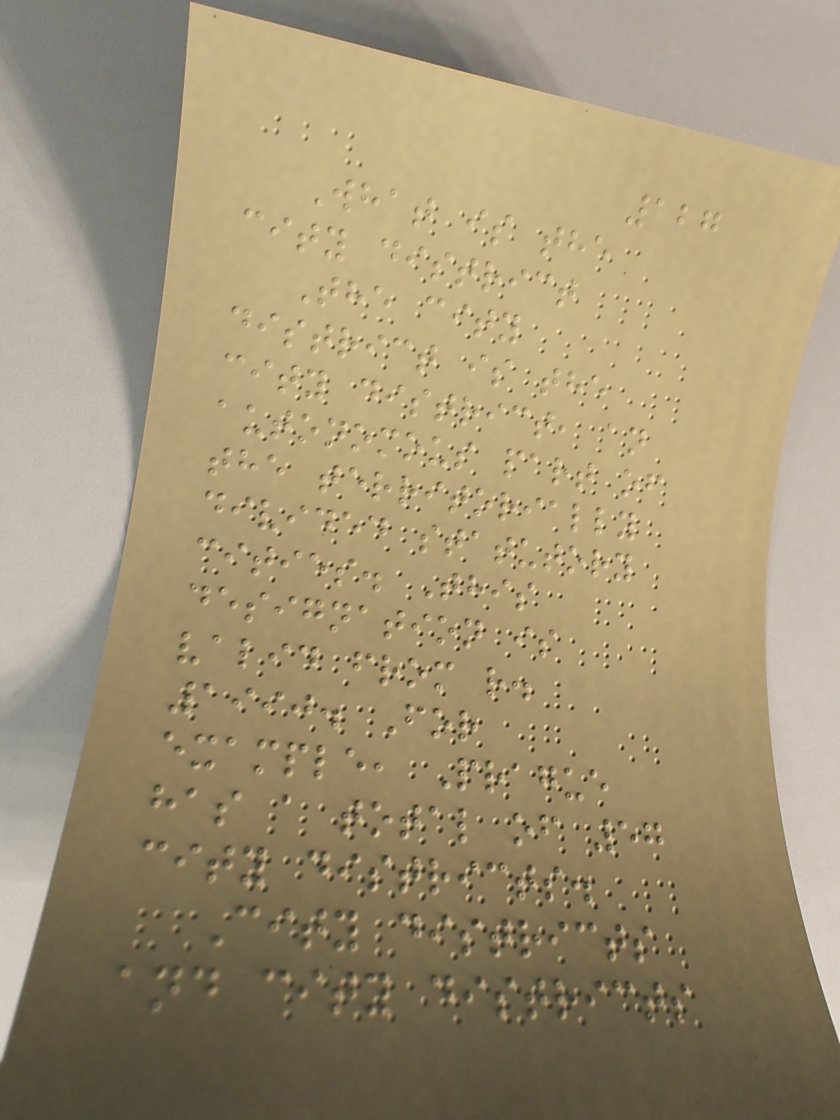127
What is the
city district
The city
district is the
city district, an
autonomous part of
the territorially
divided statutory
cities. This
designation is
valid from r.
1990. For
example, Prague
has a total of 57
city districts.
City districts
and city districts
